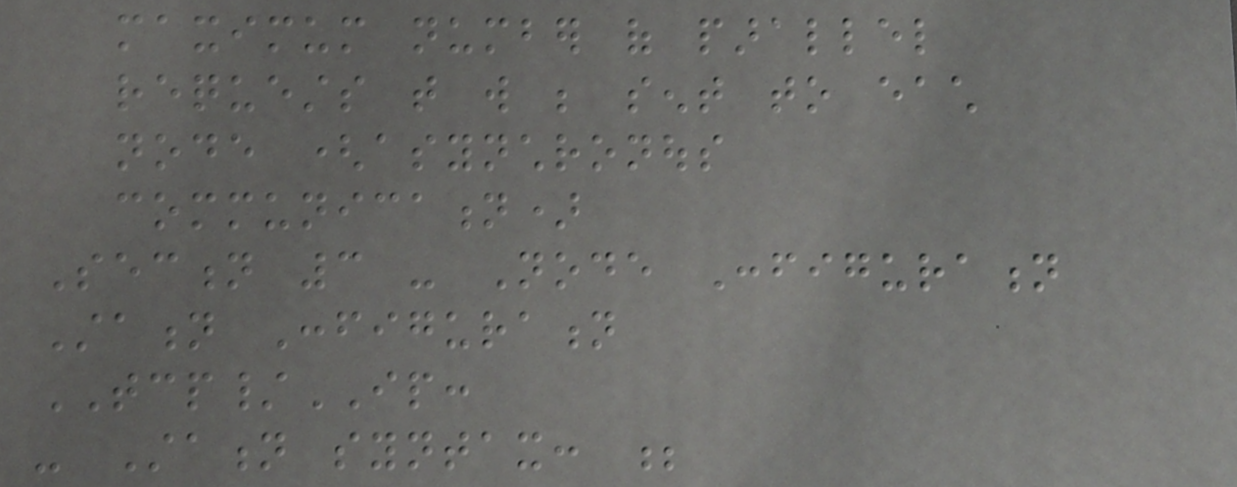maximum number of parallel
requests that will be sent to each
node (asynchronous
communication)
Section 3 - Node Configuration
Station Configuration
TCP/IP:
- Station syntax: ;
